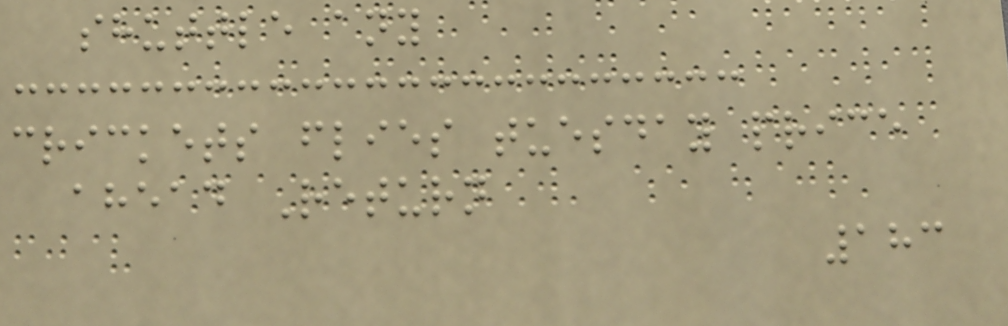shuttle any
crickets flies tuesday price
ahead Return
183
